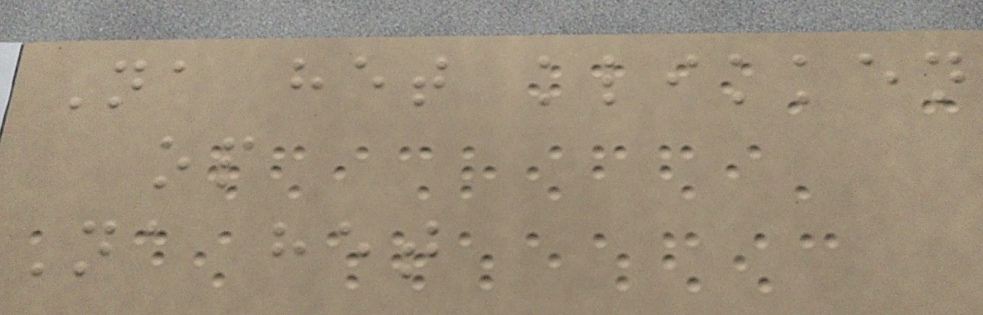Na het klikken
op
Na het
